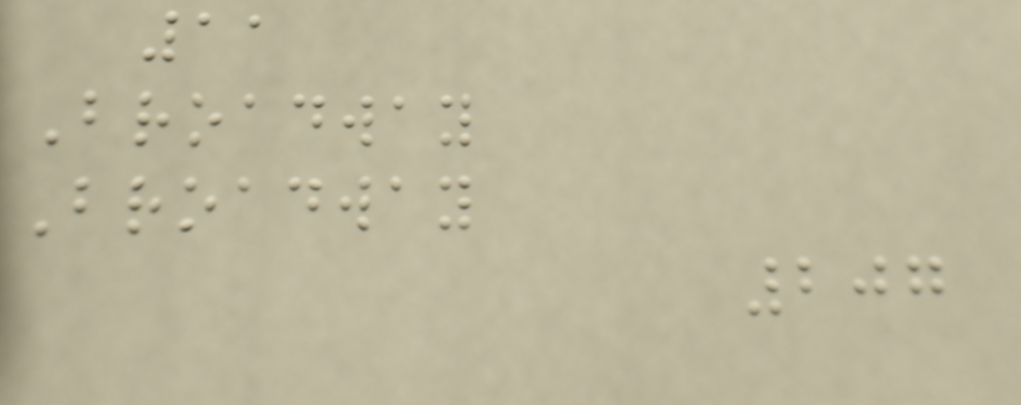11
Broadway
Broadway
207
